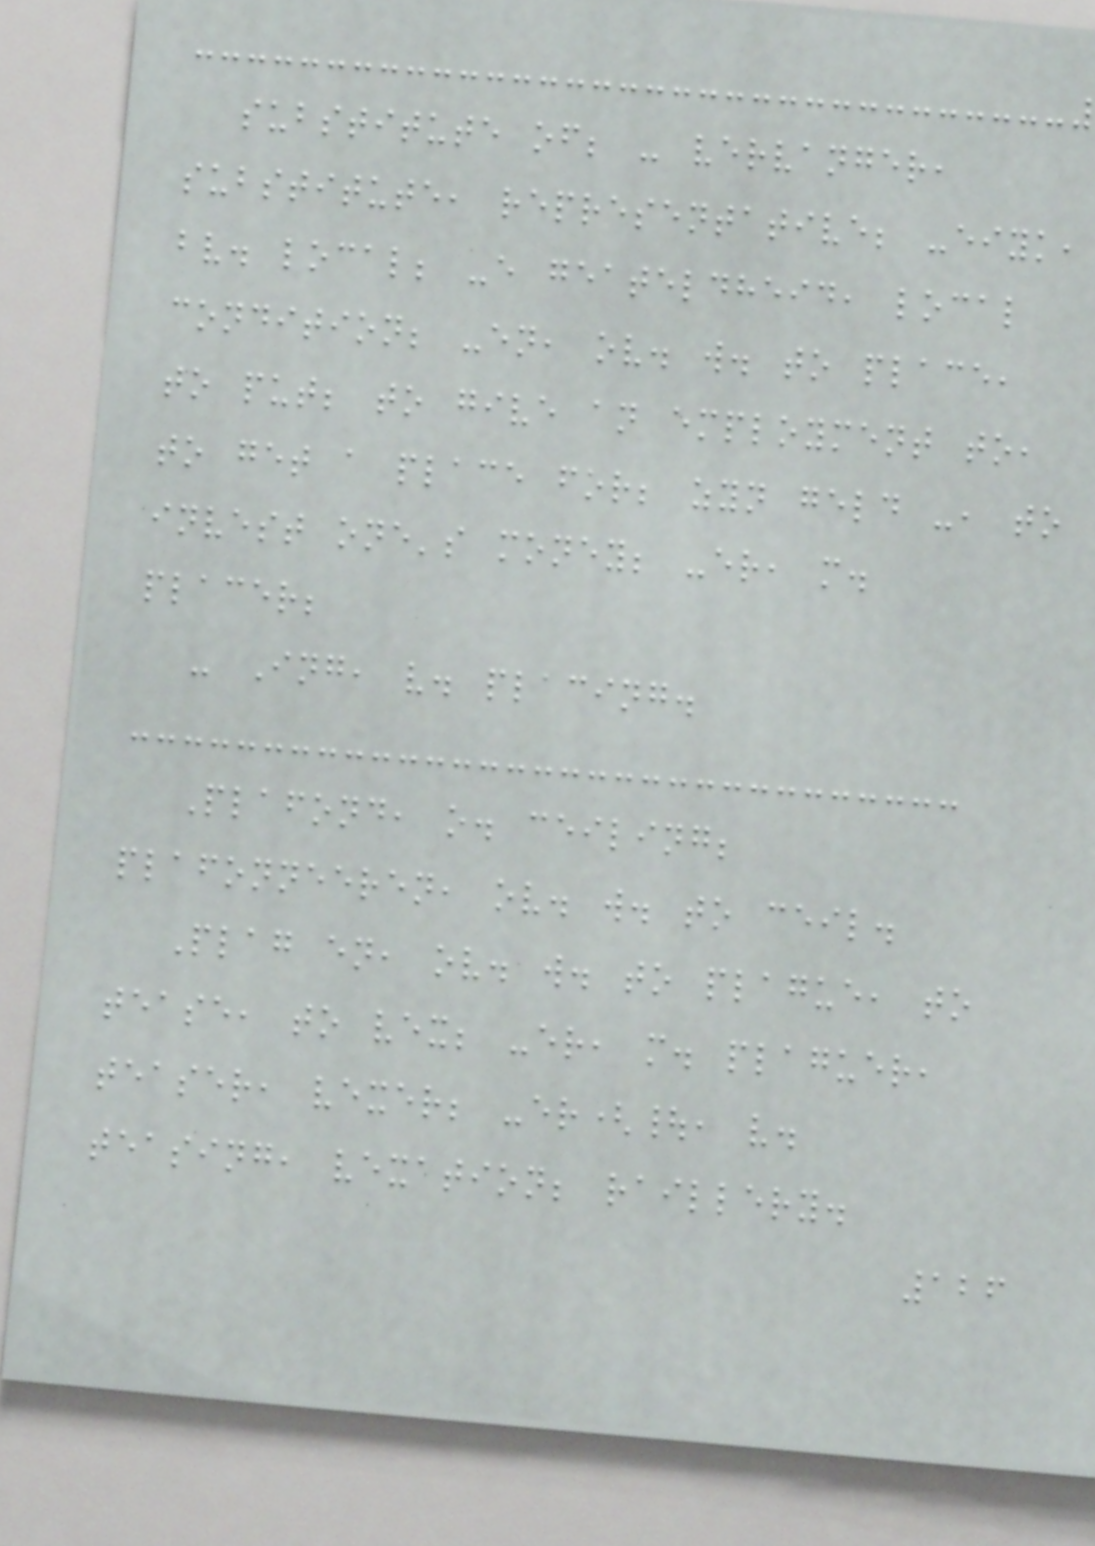substitute of; - vervanger,
substitute, representative; -eiyk,
bv. local; -e geateldheid, local
condition; -en, ov. w. to place,
to put; to give an employment to,
to get a place for; zyn geld -, to
invest one's money; -er, m.
placer;
- Ing, v. placing.
Plafond, o. ceiling;
plafonneeren, ov. w. to ceil.
Plag en, ov. w. to plague, to
tease, to vex; -er, m. plaguer,
teaser, vexer; -er(|, v.
teasing, vexation; raillery.
126
